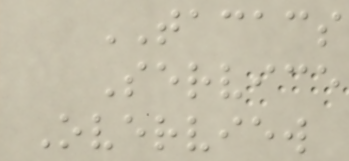TACACS
Service
Overview
